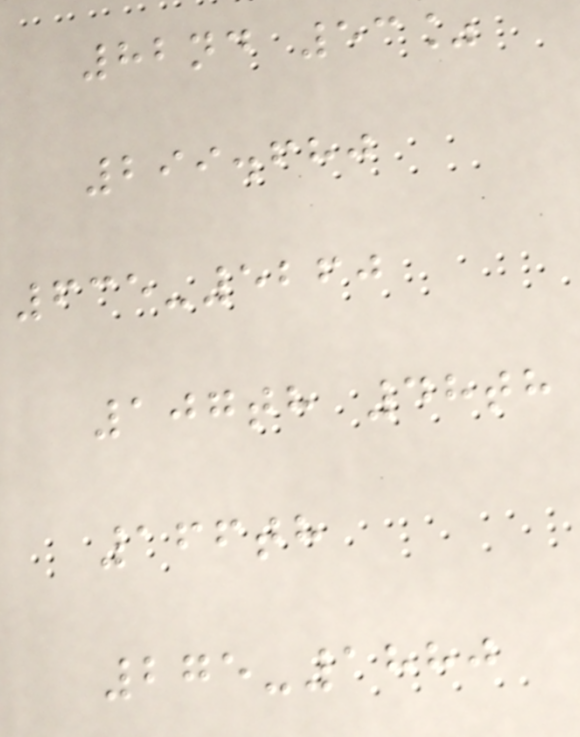82nd 53%
299.680
635-5260
107th 48th
166th
275-1880
